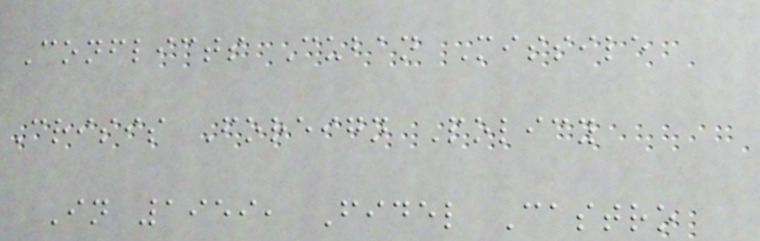Conflicts Cuban Missile
Crisis Foreign Policy
In 1959, Fidel Castro
